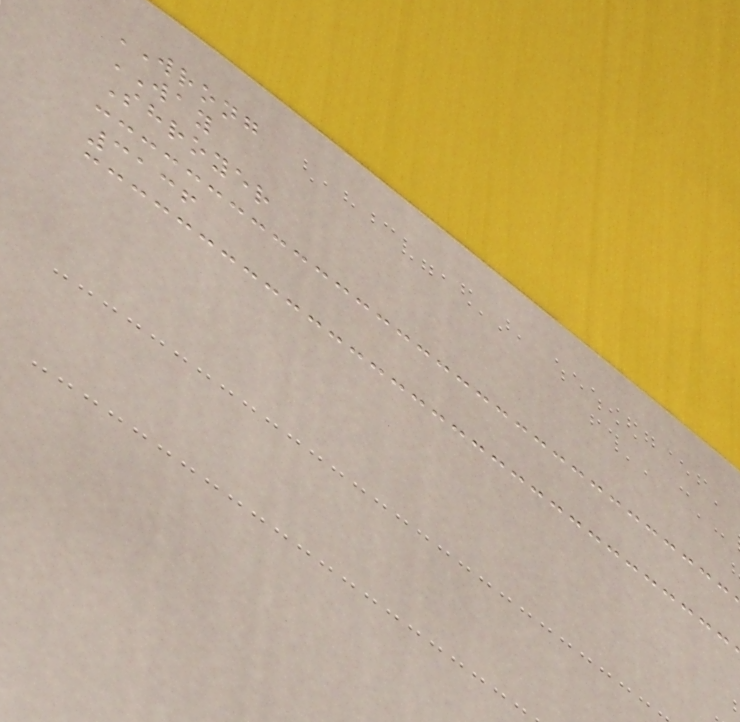WRONG
WAY
Shroyer
3136
